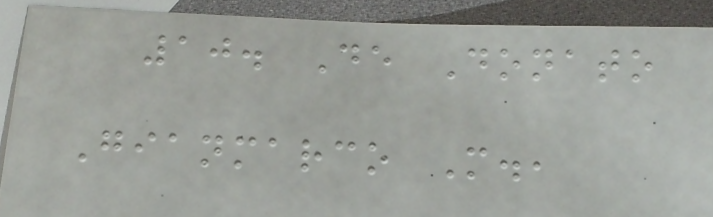10. De Donato
Gianmarco M.,
